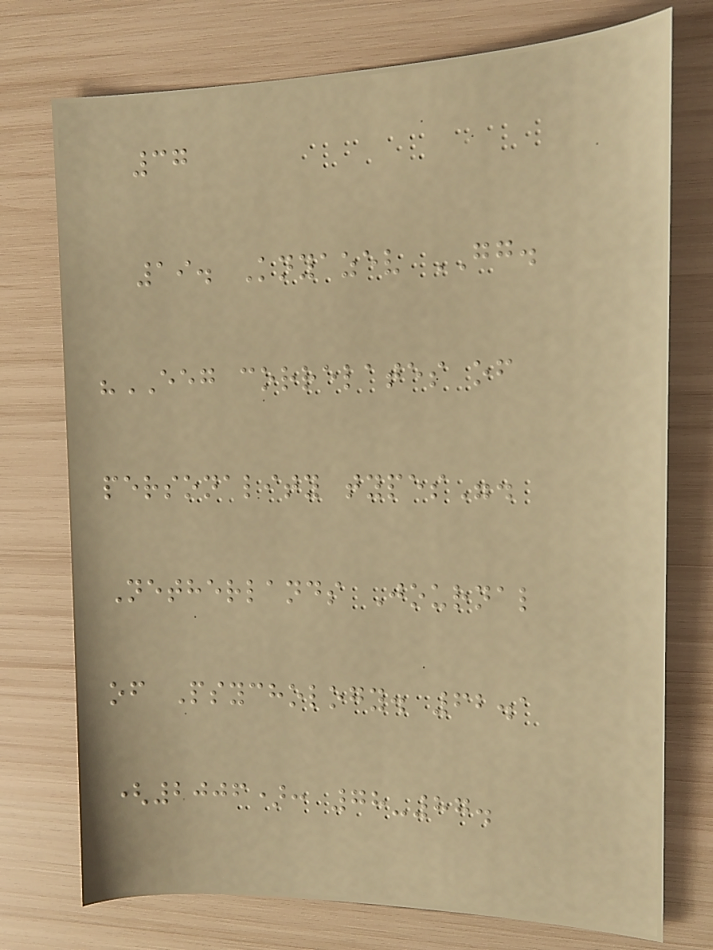37
19. Knyazev GG.
"EEG correlates of
personality types".
Netherlands Journal
of Psychology. 62.1
(2006): 78-87.
